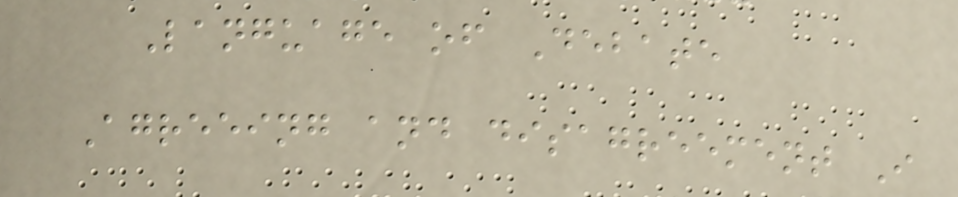Language of Debate
Agreeing and disagreement I
